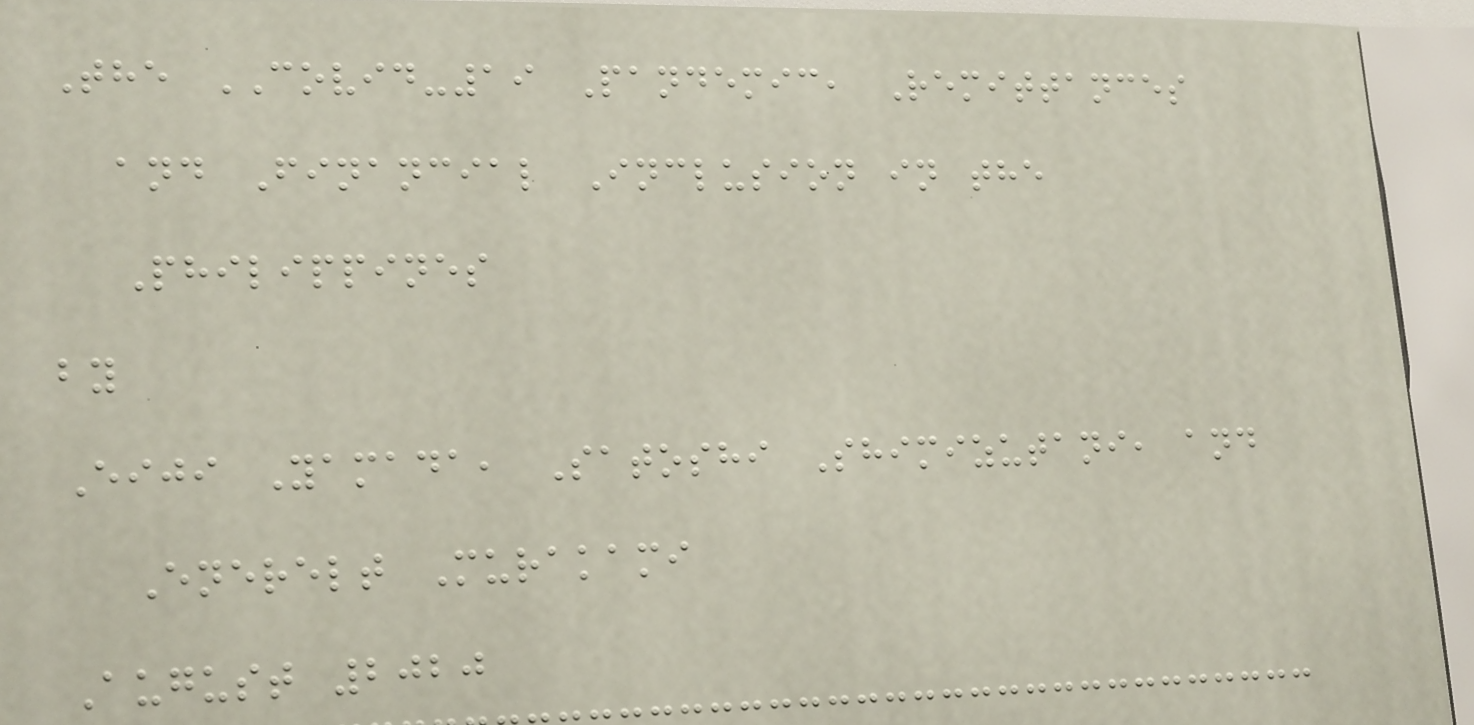The COVID-19 Pandemic, Remittances
and Financial Inclusion in the
Philippines
by
Eiji Yamada, Satoshi Shimizutani, and
Enerelt Murakami
August 2020
